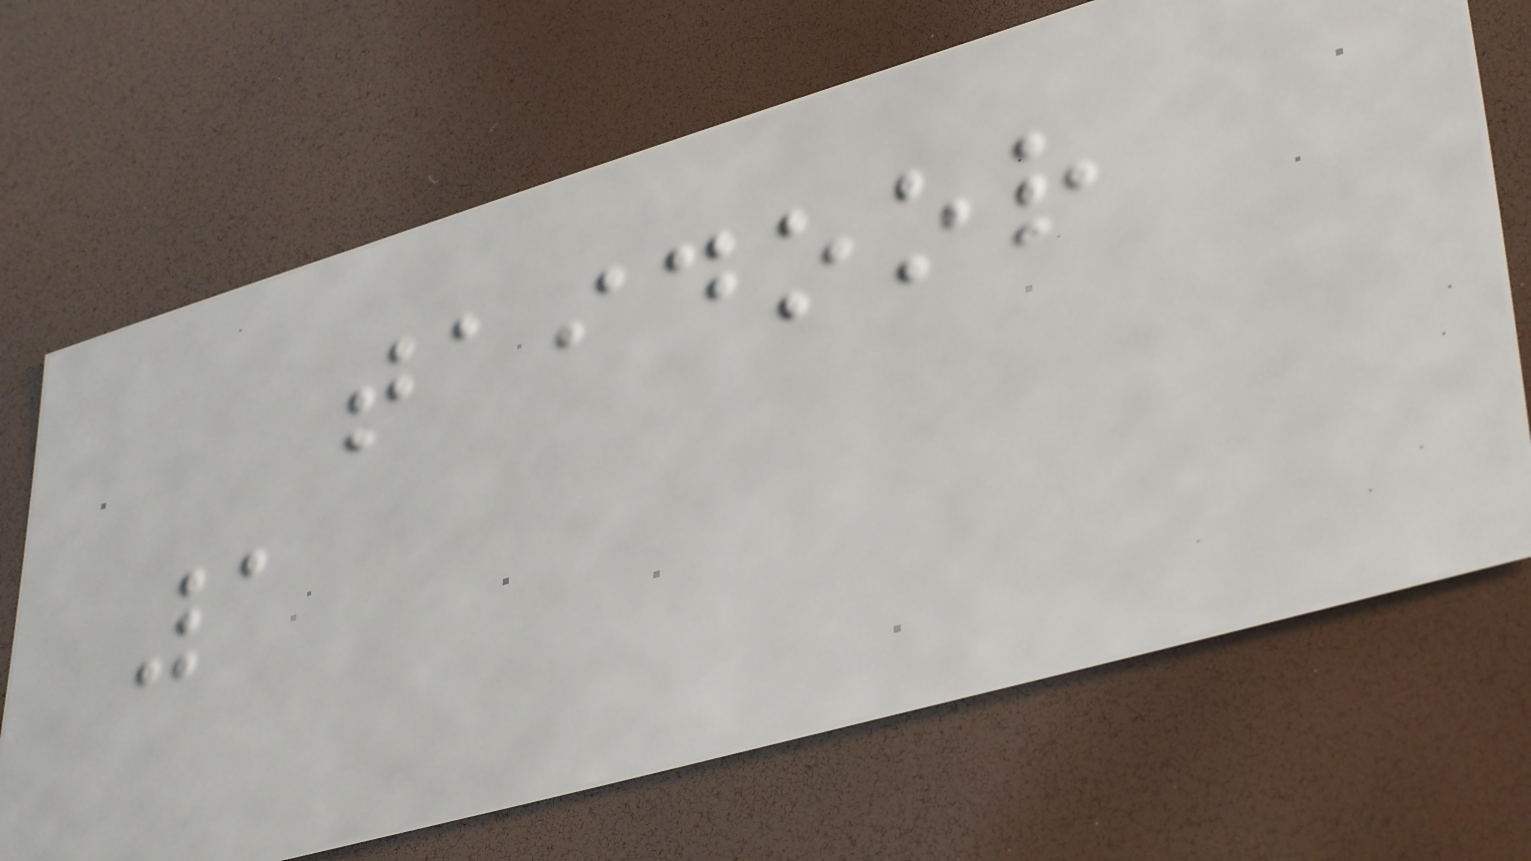taidoor
1
